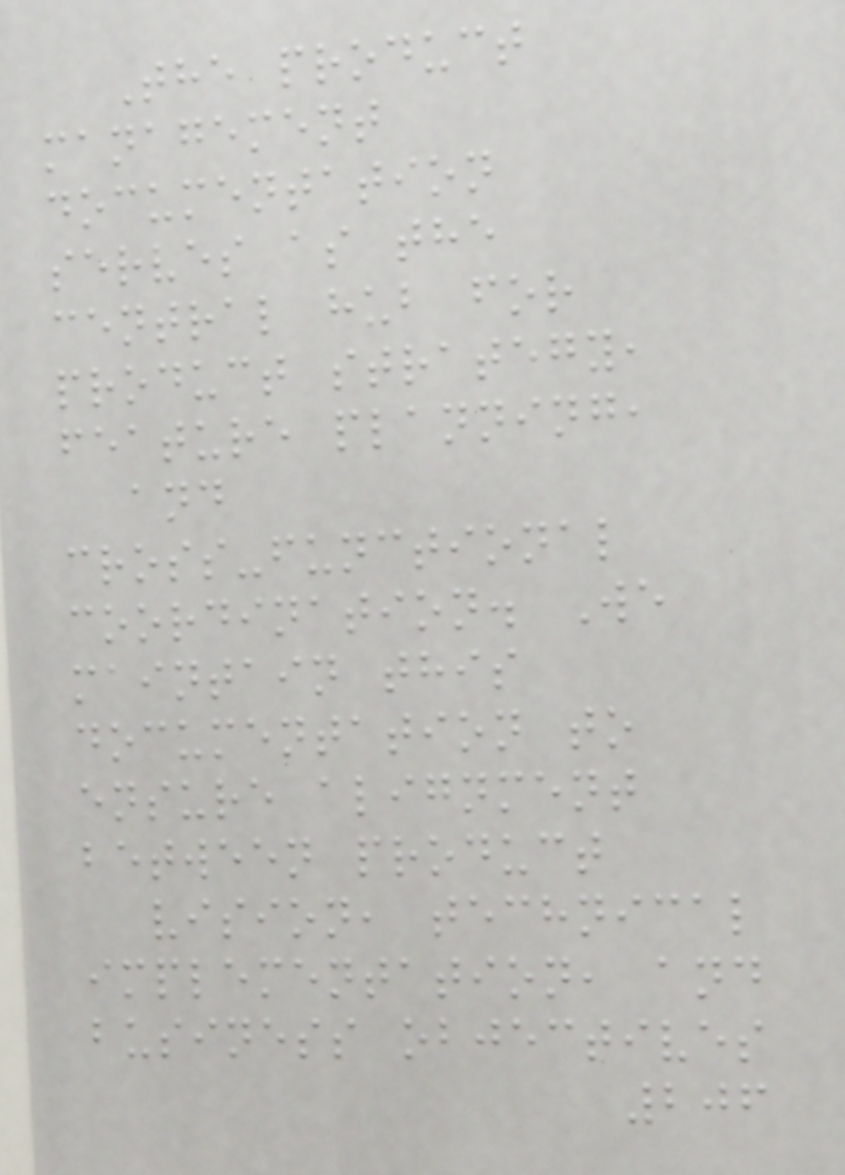The product
management
documentation
serves as the
central hub for
product strategy,
feature planning,
and
cross-functional
coordination. We
maintain this
documentation to
ensure alignment
between product
vision, technical
implementation, and
business objectives
206
